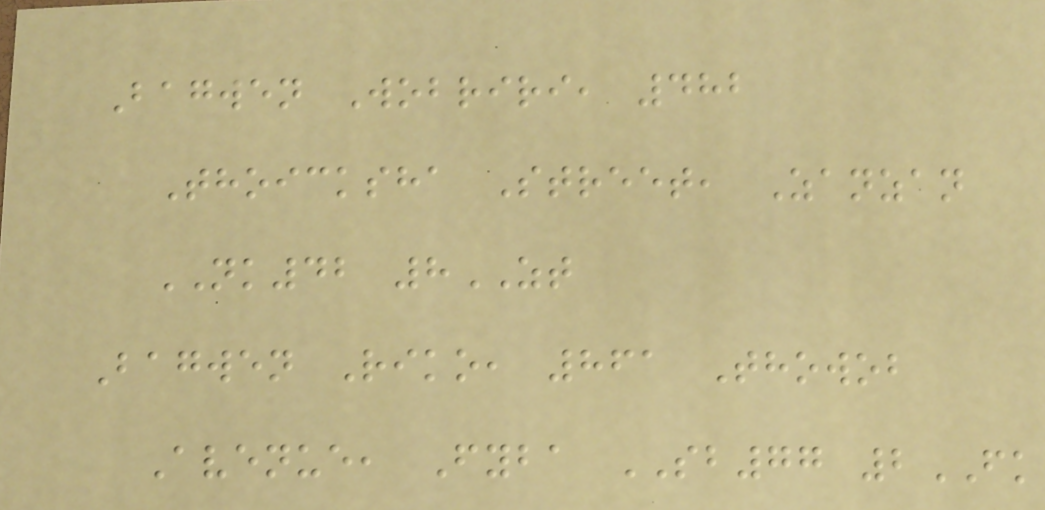Bagwen Wobriri, 482
Thoicksha Street, Zanzan
NK42 8ZT
Bagwen Riko, 861 Thowob
Avenue, Fyba SB77 2FK
